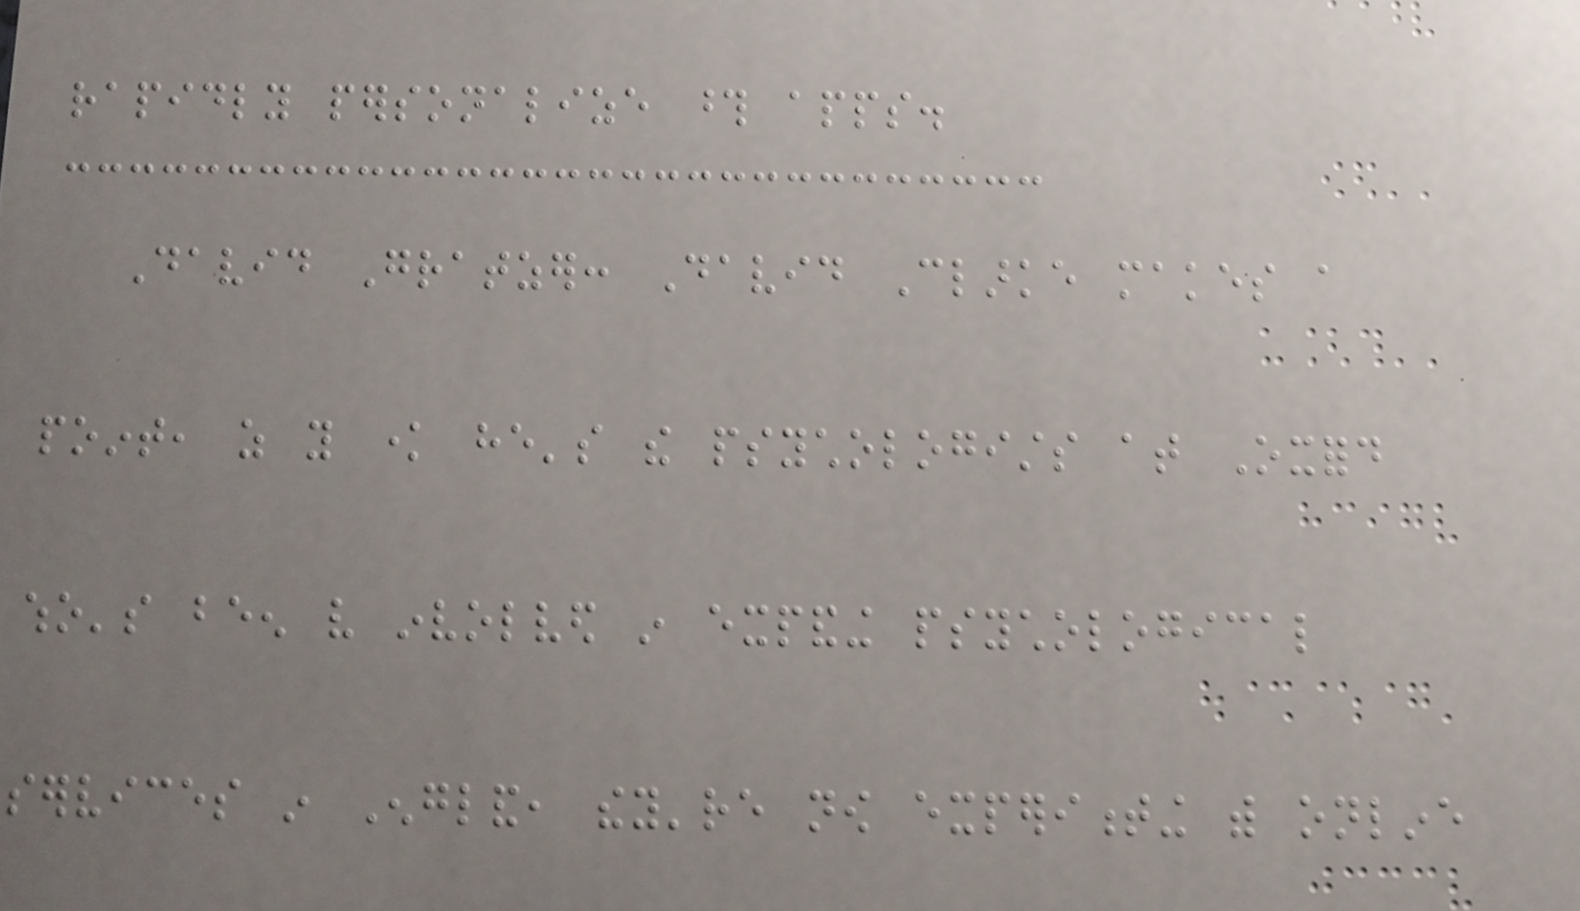rapidly personalize those apps.
David Gratzer: David Clarke makes a
point, as you know he's the psychologists at Oxford
who's been very involved in expanding psychological
services in England, they're now experimenting with online
